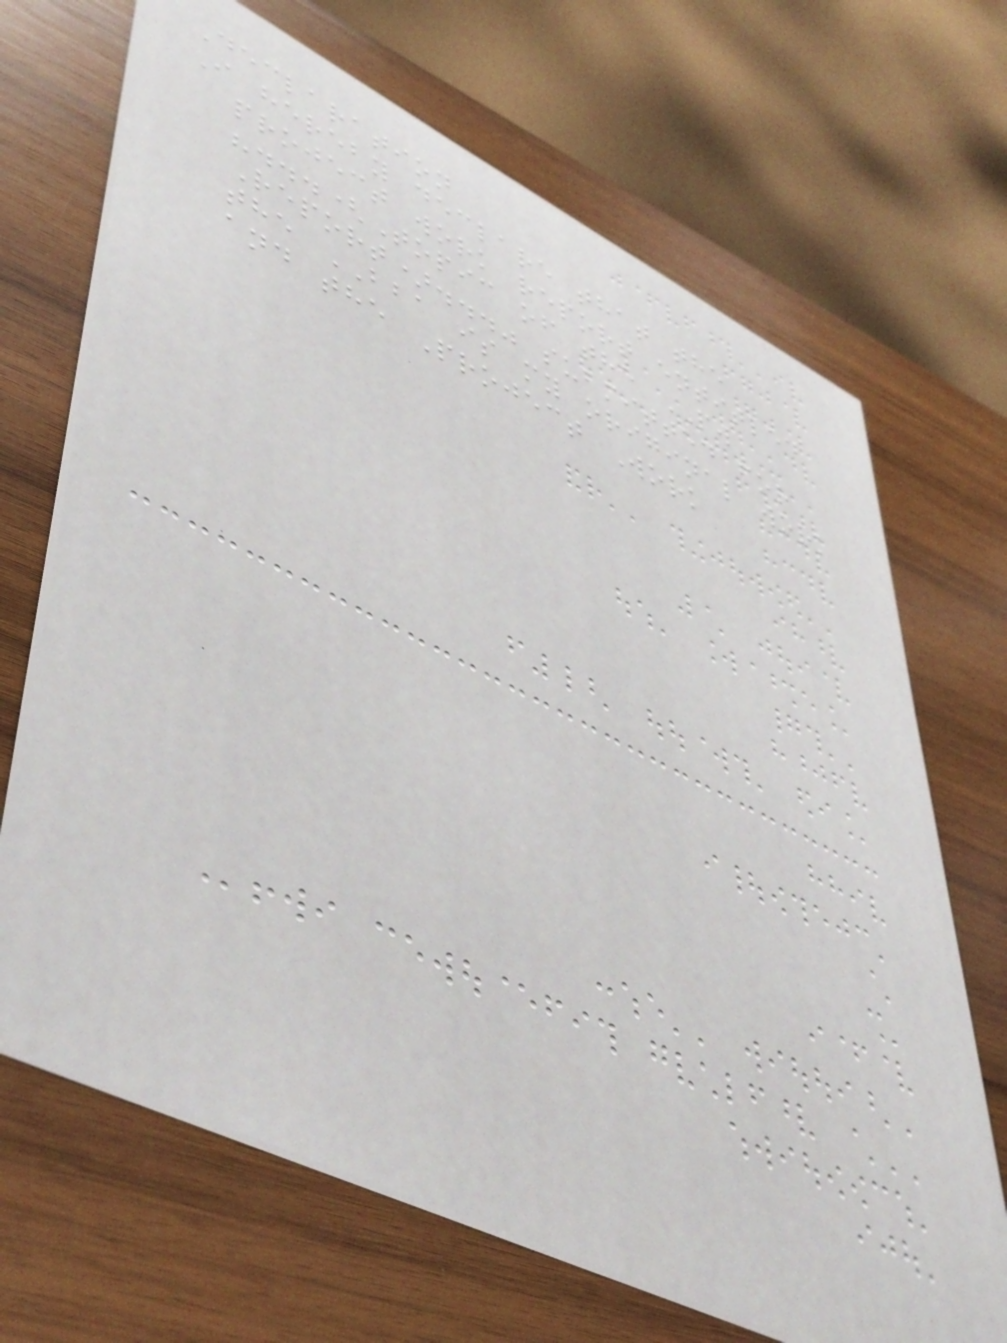Declaration
I hereby declare that the
project work report entitled
"...(Topic of the PW
Report)..." submitted for
the BBA is my original work
and the Project Work
